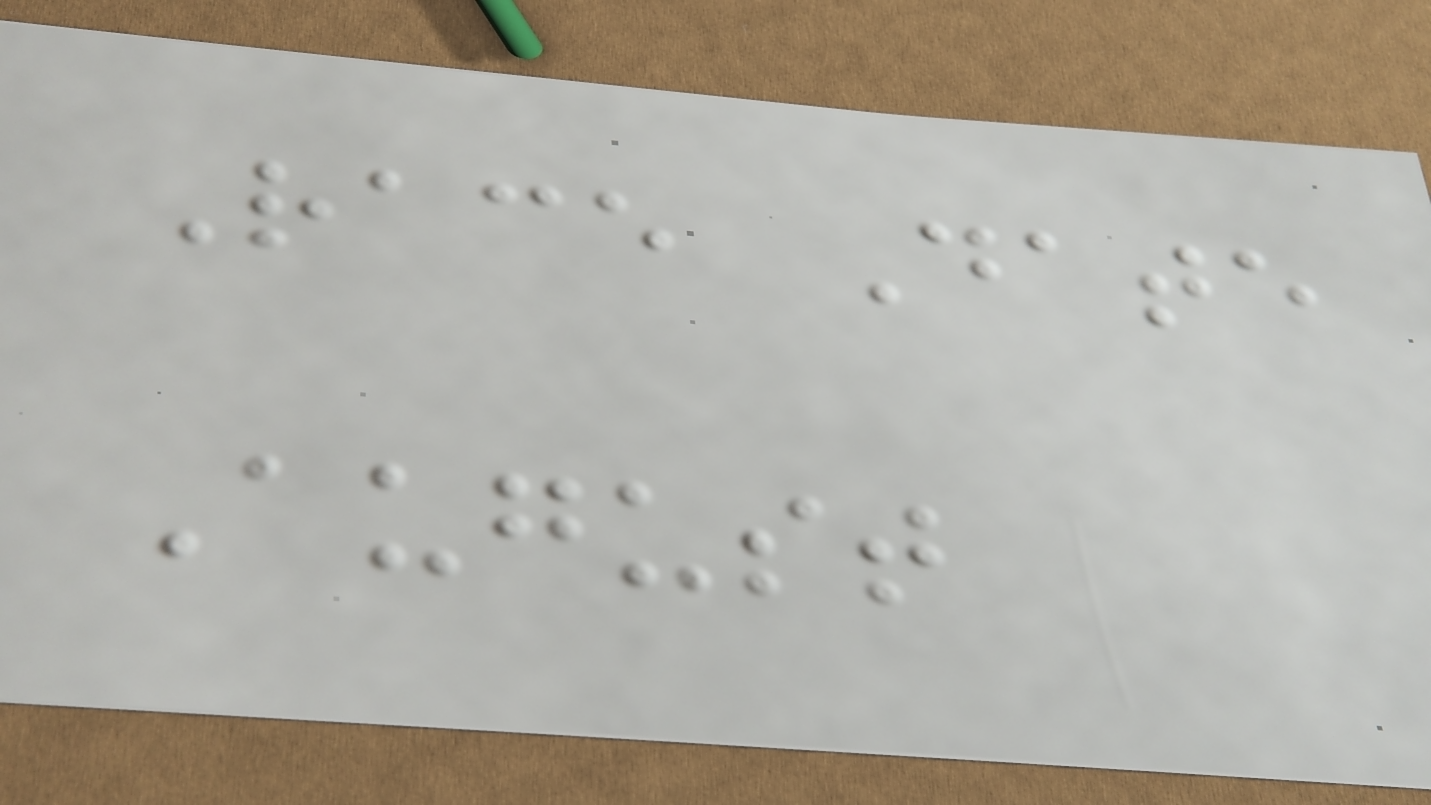Race Date
August
